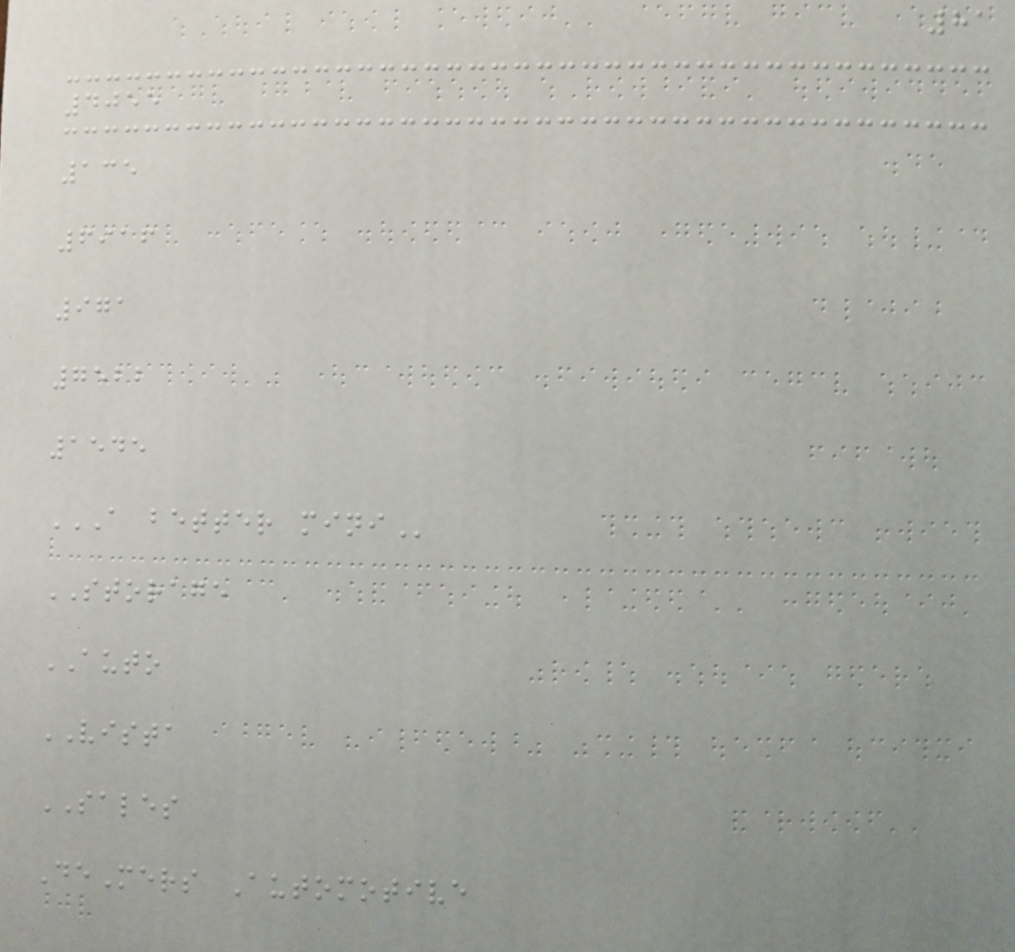81
4055
135
6916
971
7522
1545
A BETTER MINI
STORAGE
AUTO
VISTA
SALES
DeMers Automotive
